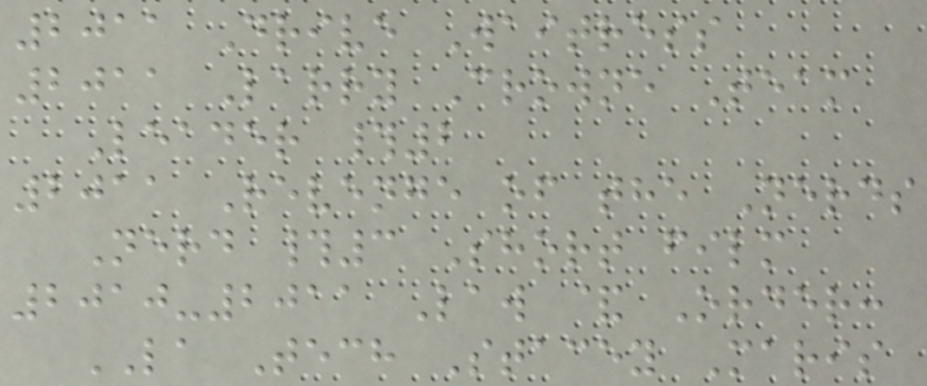2011 Drive Waitress
2011 Larry Crowne Team
Leader #2
2011 Revenge of the Nerds
Nerd #3 Short film
2010-2011 Law & Order:
LA Tech Stacey Maris
